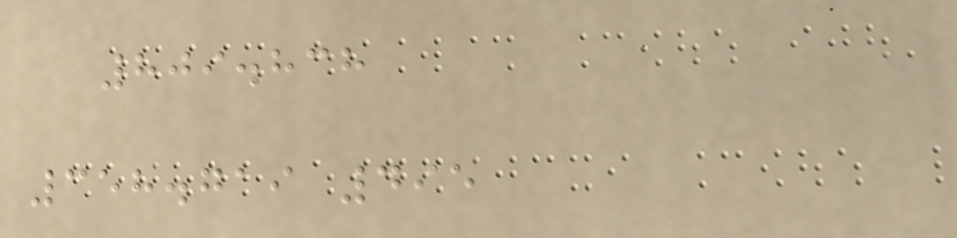809.838
358.719 495
